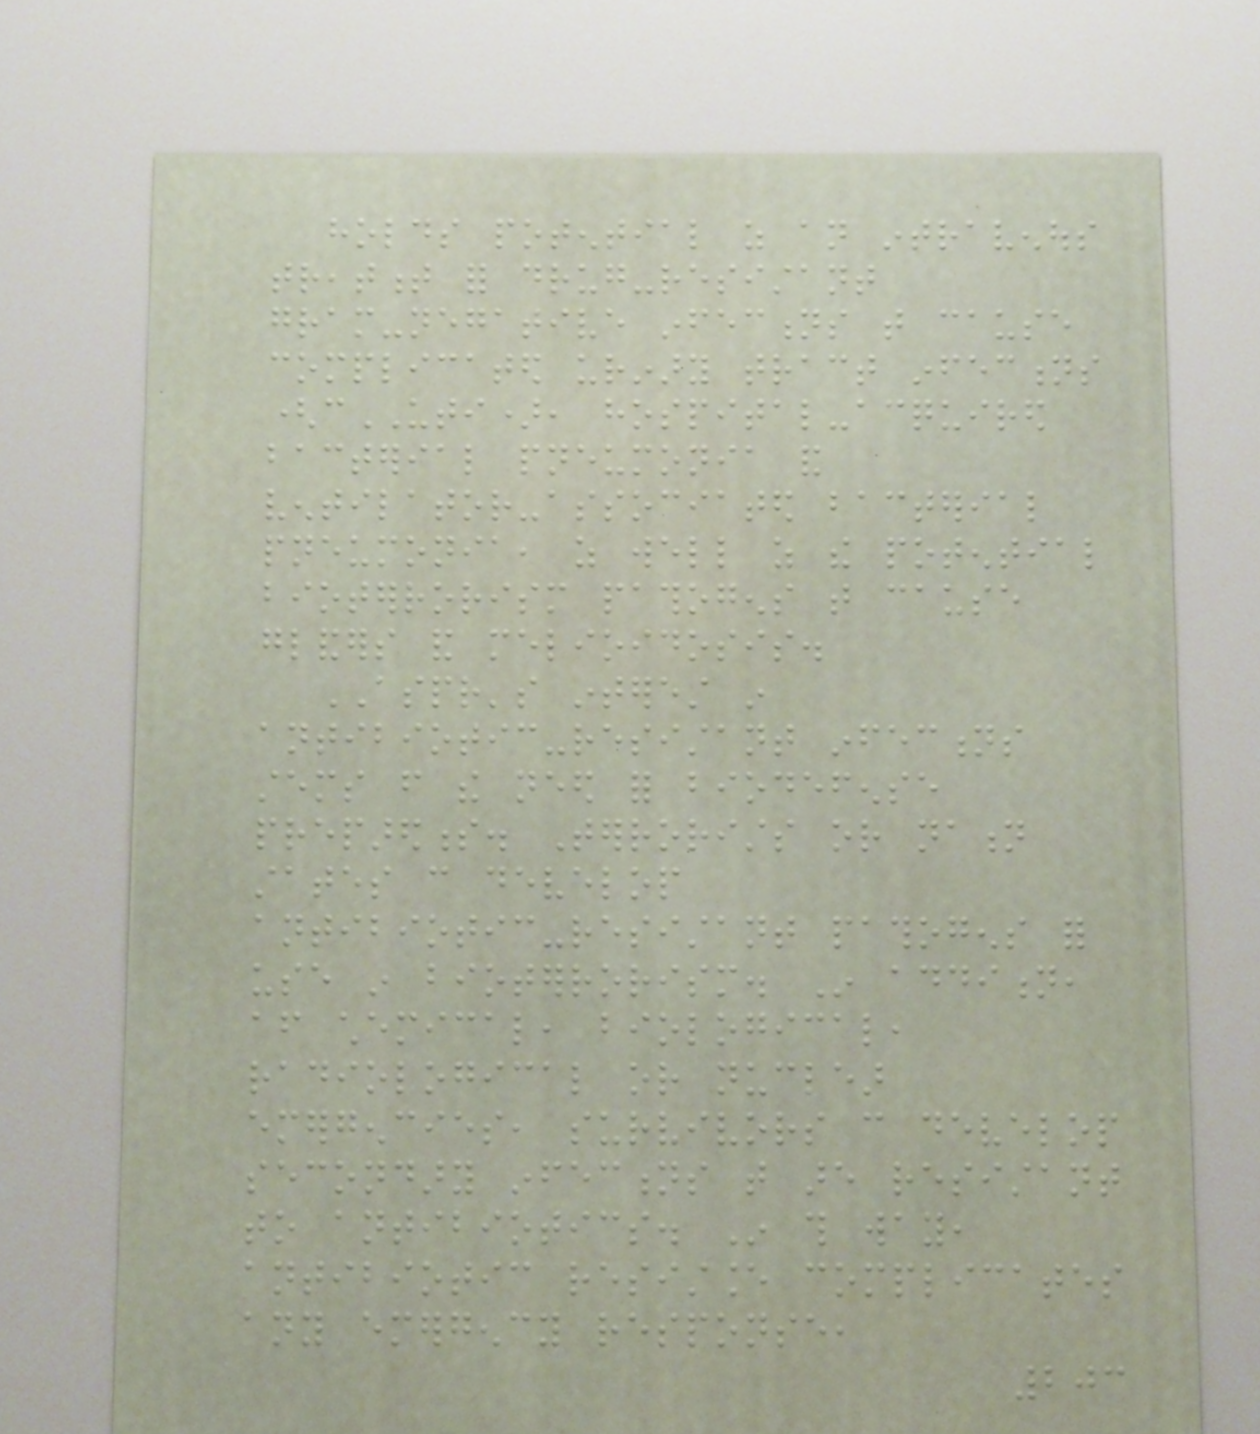holds potential as an intravenous
treatment for drug-resistant
gram-negative infections that cause
complicated urinary tract infections
(cUTI), hospital-acquired
bacterial pneumonia and
ventilator-associated bacterial
pneumonia, as well as the potential
bioterrorism pathogens that cause
glanders and melioidosis.
ASPR's interest in
antibiotic-resistant infections
stems from the need for biodefense
preparedness. Terrorists or nation
states can develop
antibiotic-resistant pathogens for
use in bioterrorism. In addition,
after chemical, biological,
radiological or nuclear
emergencies, survivors can develop
secondary infections that are resistant
to antibiotics. In this way,
antibiotic resistance complicates
any emergency response,
203
